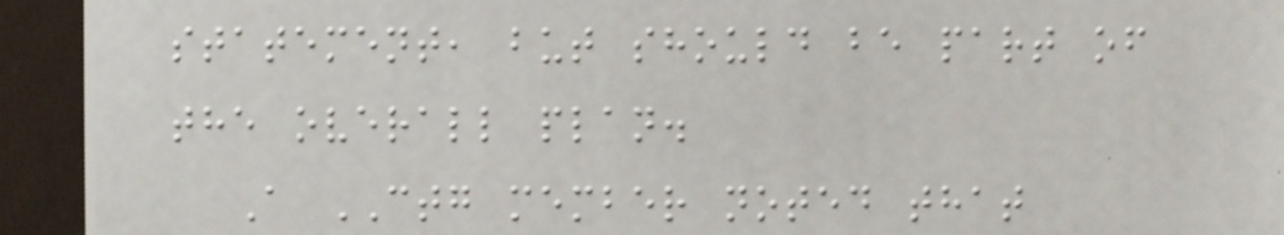statement, but should be part of
the overall plan.
A CTG member noted that
